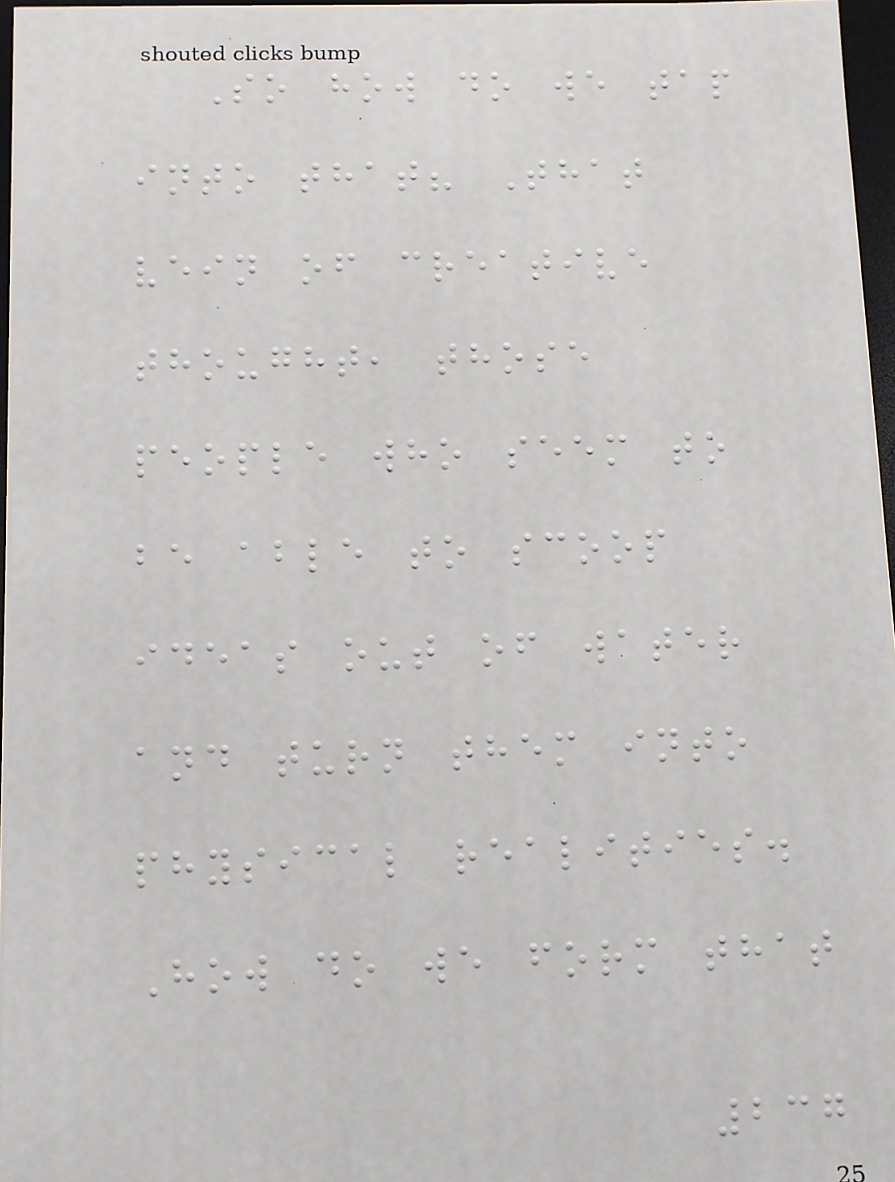So how do we tap
into that? That
vein of creative
thought, those
people who seem to
be able to scoop
ideas out of water
and turn them into
physical realities.
How do we form that
237
